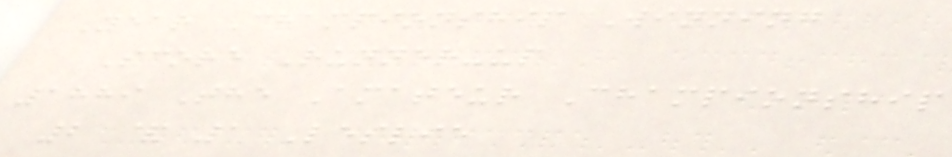Year Championship Winning
Score Runner-up
1889 The Amateur Championship
2 & 1 Leslie
